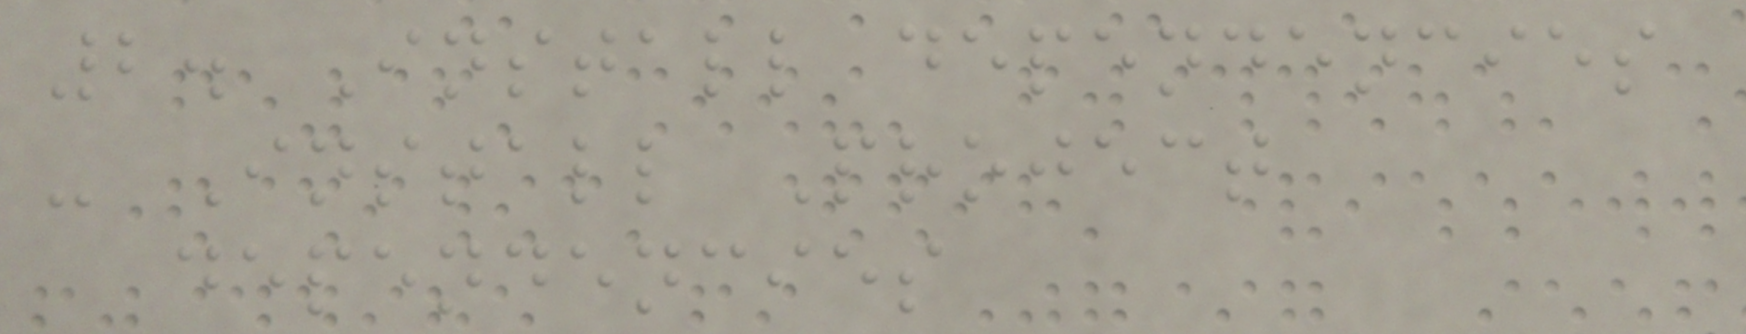2. Install dependencies
- Install Project
dependencies
